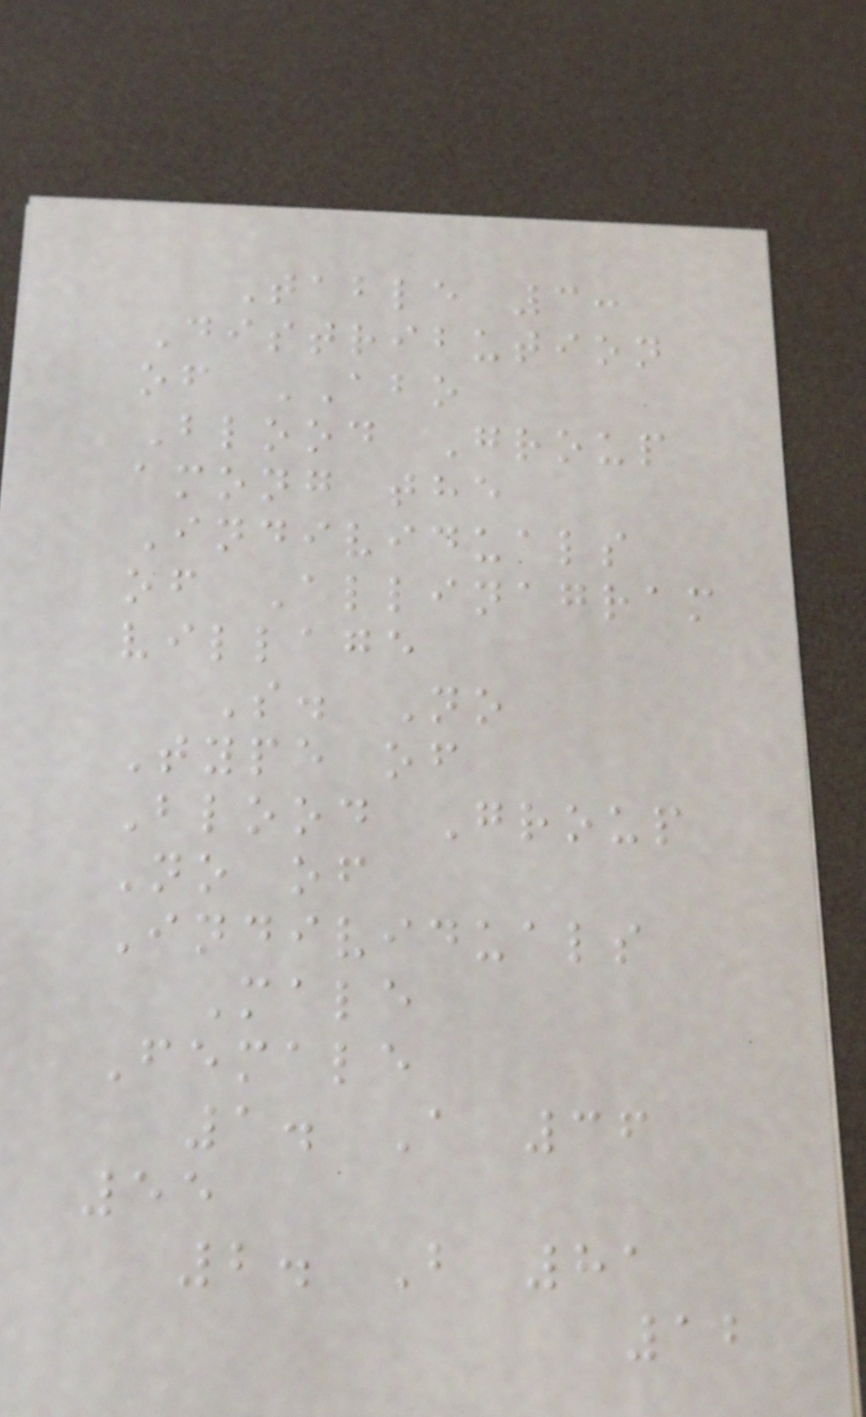Table 3:
Distribution
of ABO
Blood Group
among the
Individuals
of Allinagram
village
S. No
Type of
Blood Group
No of
Individuals
Male
Female
1. A 36
55
2. B 81
12
